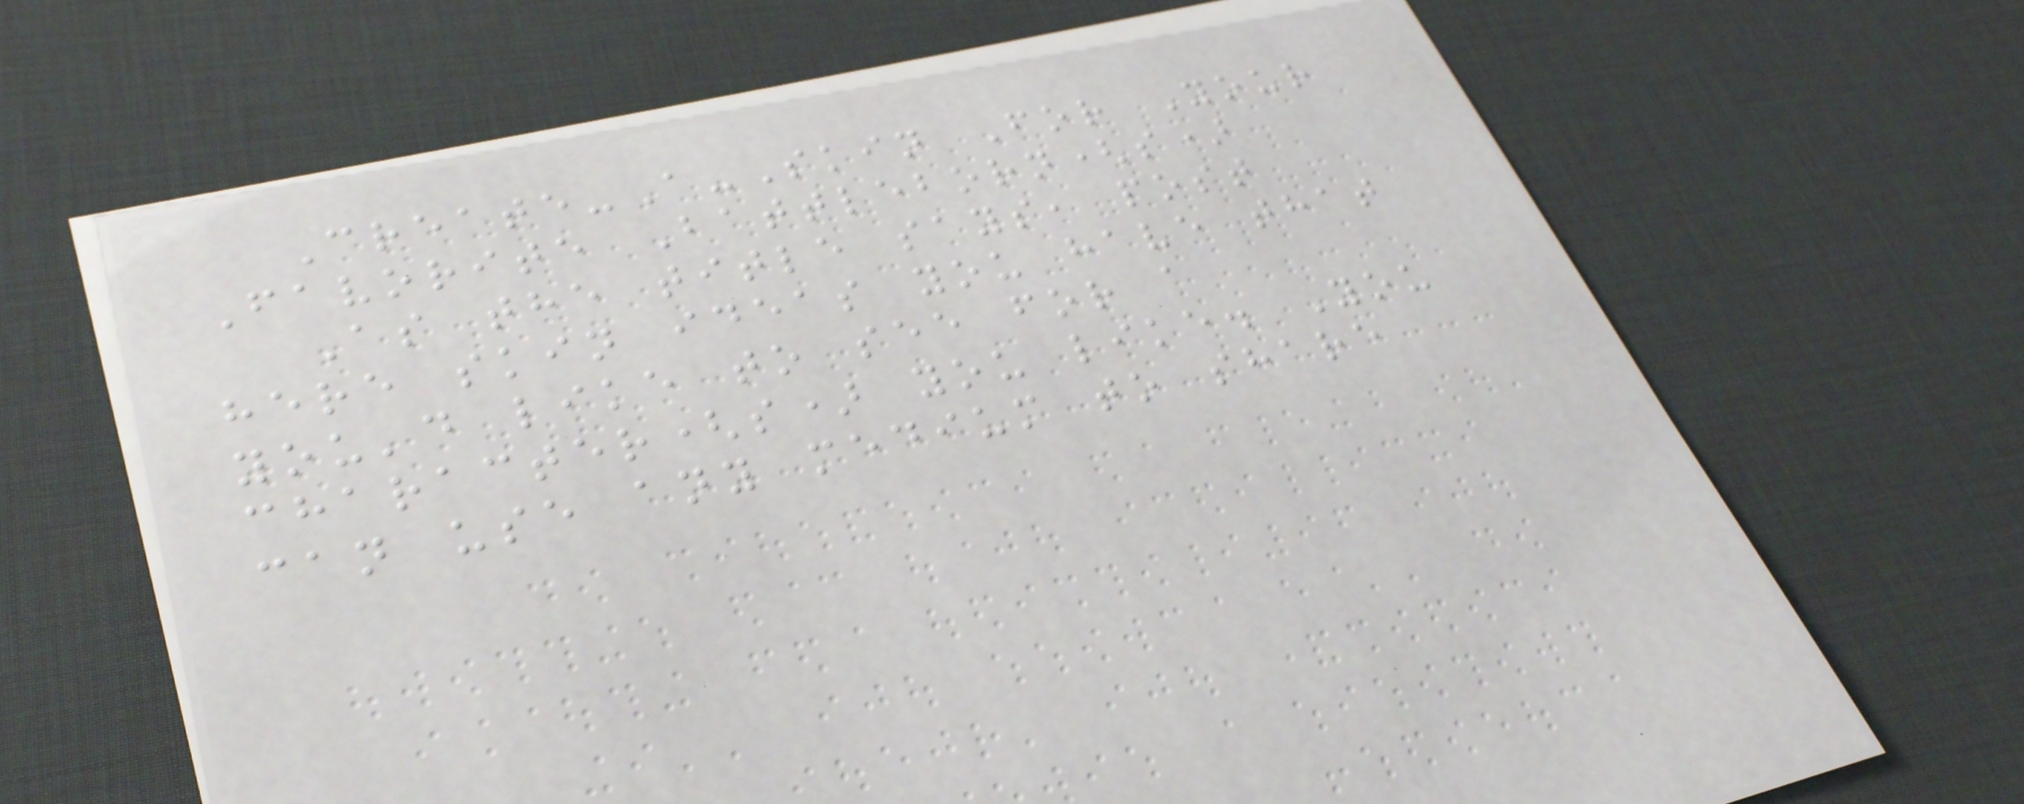Create-A-Skin For Your
Favorite Battleborn(s)
As the title says, post
here skin ideas you have that
you'd like to see for a
character(s) you like. You
can use any medium to share
